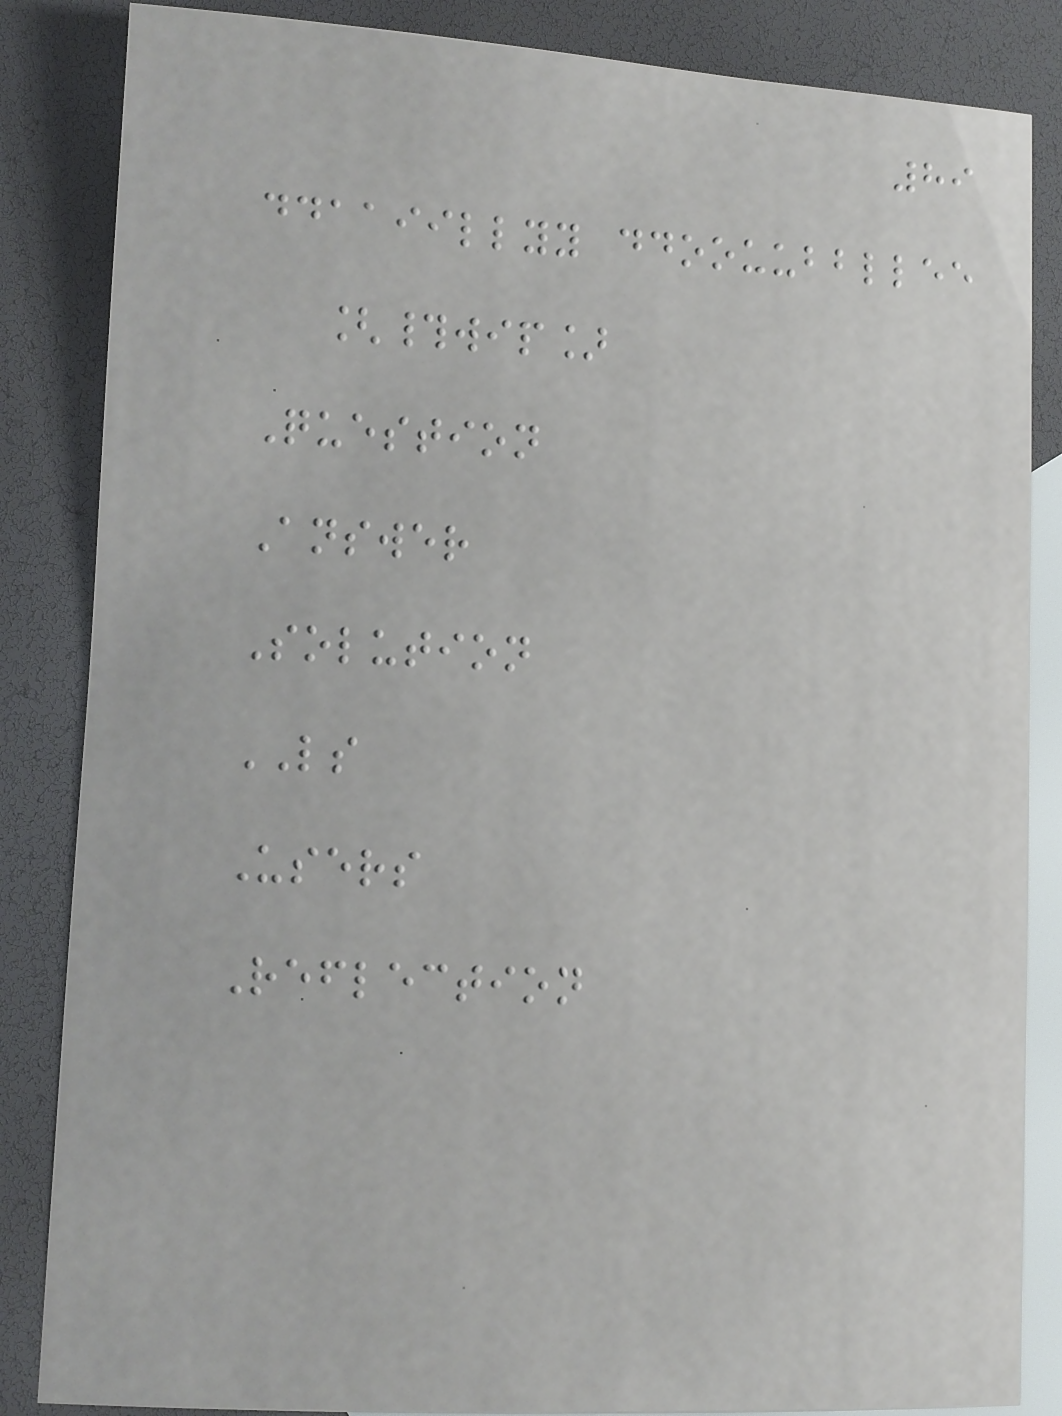89
ddaaiillyy ddoouubbllee
[#wip]
Question
Answer
Solution
LS
Users
Reflection
